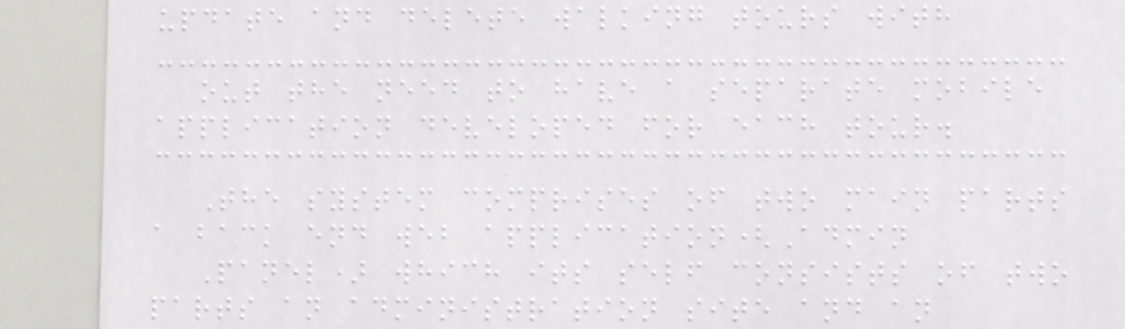update and delete walking tours with
out the need to have a separate mobile
application developed for each tour.
The system comprises of two main parts
a back end web application(Admin
Panel) which its self consists of two
parts an administration site and an
